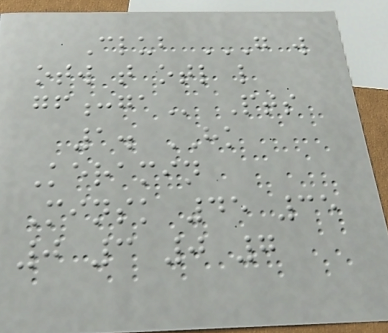Club G W
OTW T OTL L
GF:GA Pts
1. HK
Keramin
Minsk 45 35
0 3 0 7
